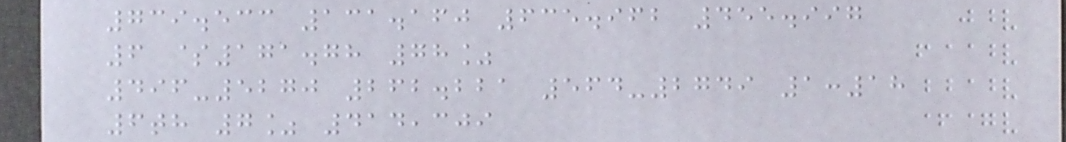739.533 131.160 635.962 455.997
6 $171.78 78%
496-5270 262.221 564-2749 1:18
6th 7% 414,309
